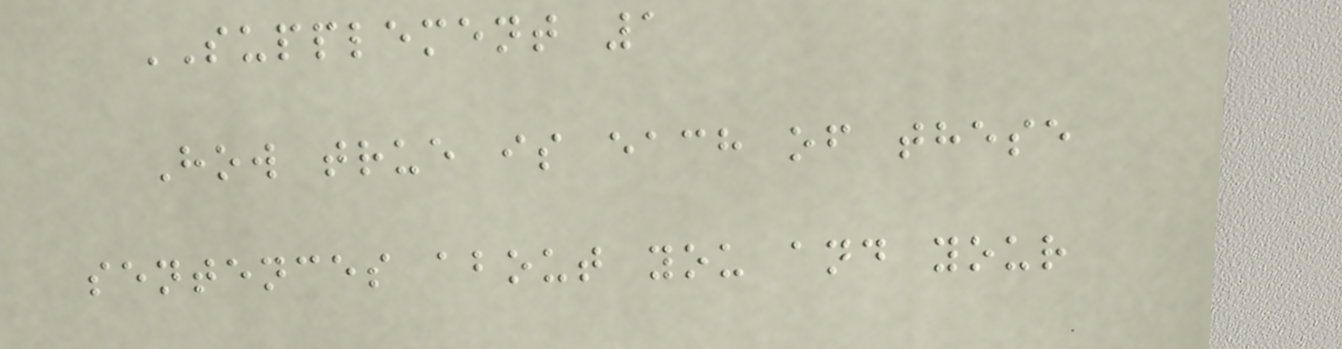SUPPLEMENT 1
How true is each of these
sentences about you and your
